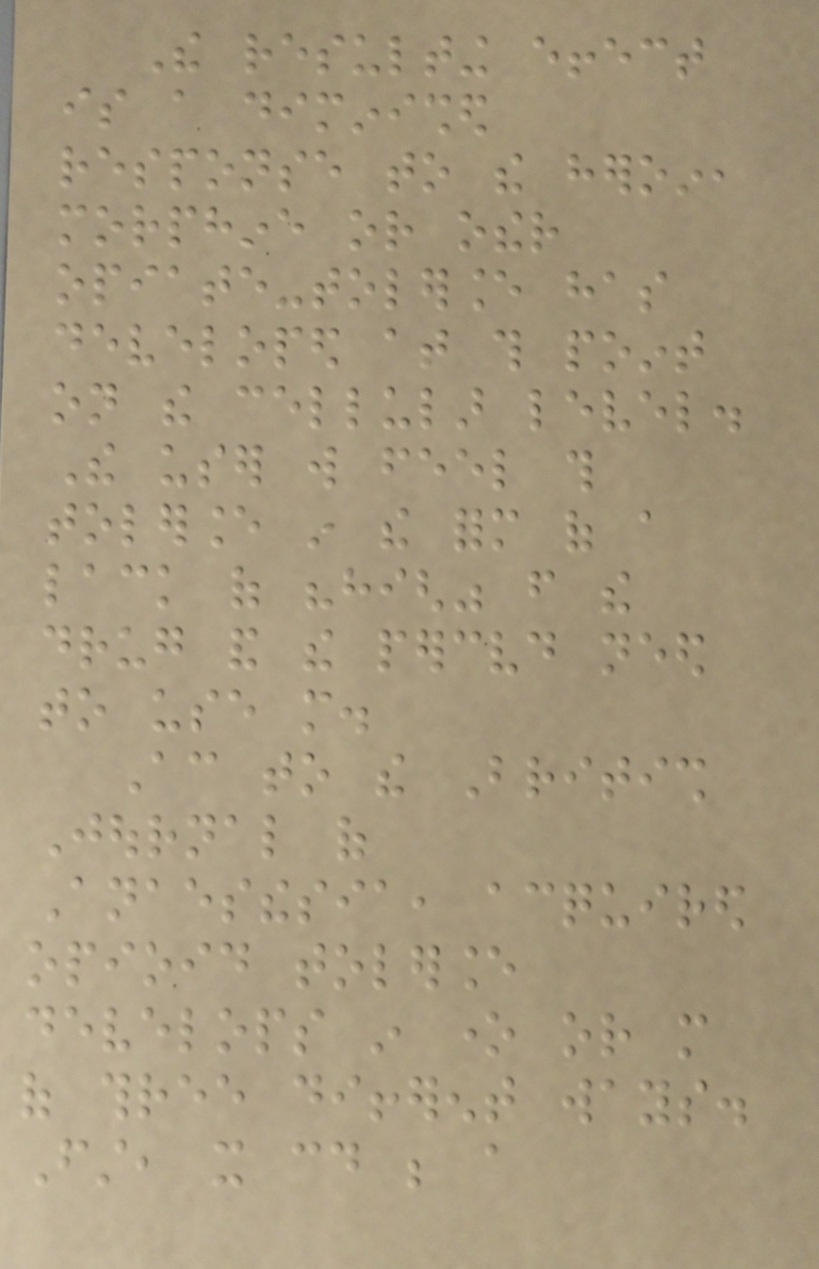The resulting effect
is a diminished
response to the heroin,
morphine or other
opiate-tolerance has
developed at this point
on the cellular level.
The user will feel this
tolerance in the form of a
lack of "high" from the
drug and the perceived need
to use more.
According to the British
Journal of
Anaesthesia, acquired
opioid tolerance
develops in one or more
of three different ways.
First, it could be a
